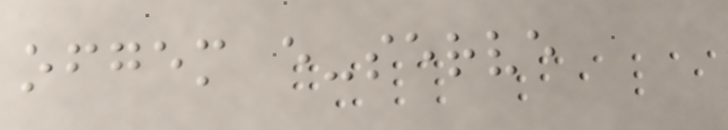ofgem e-serve
